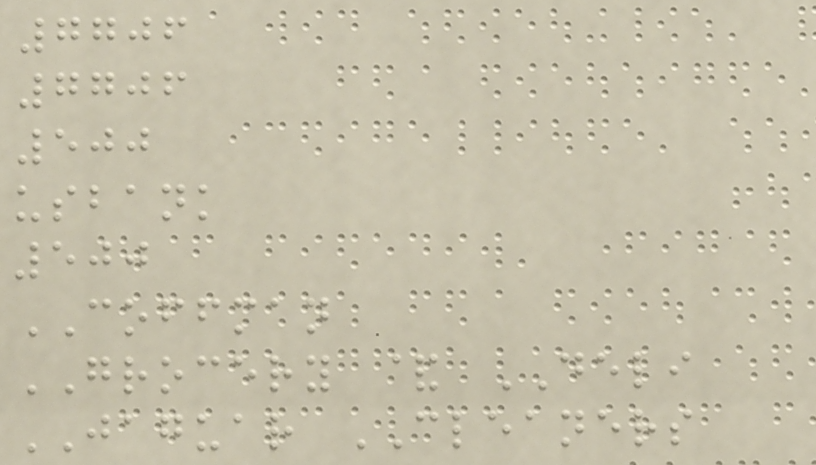7706
7706
500
usbank
500
COFFMAN
GROCERY & DELI
JAGUAR CLEANERS
